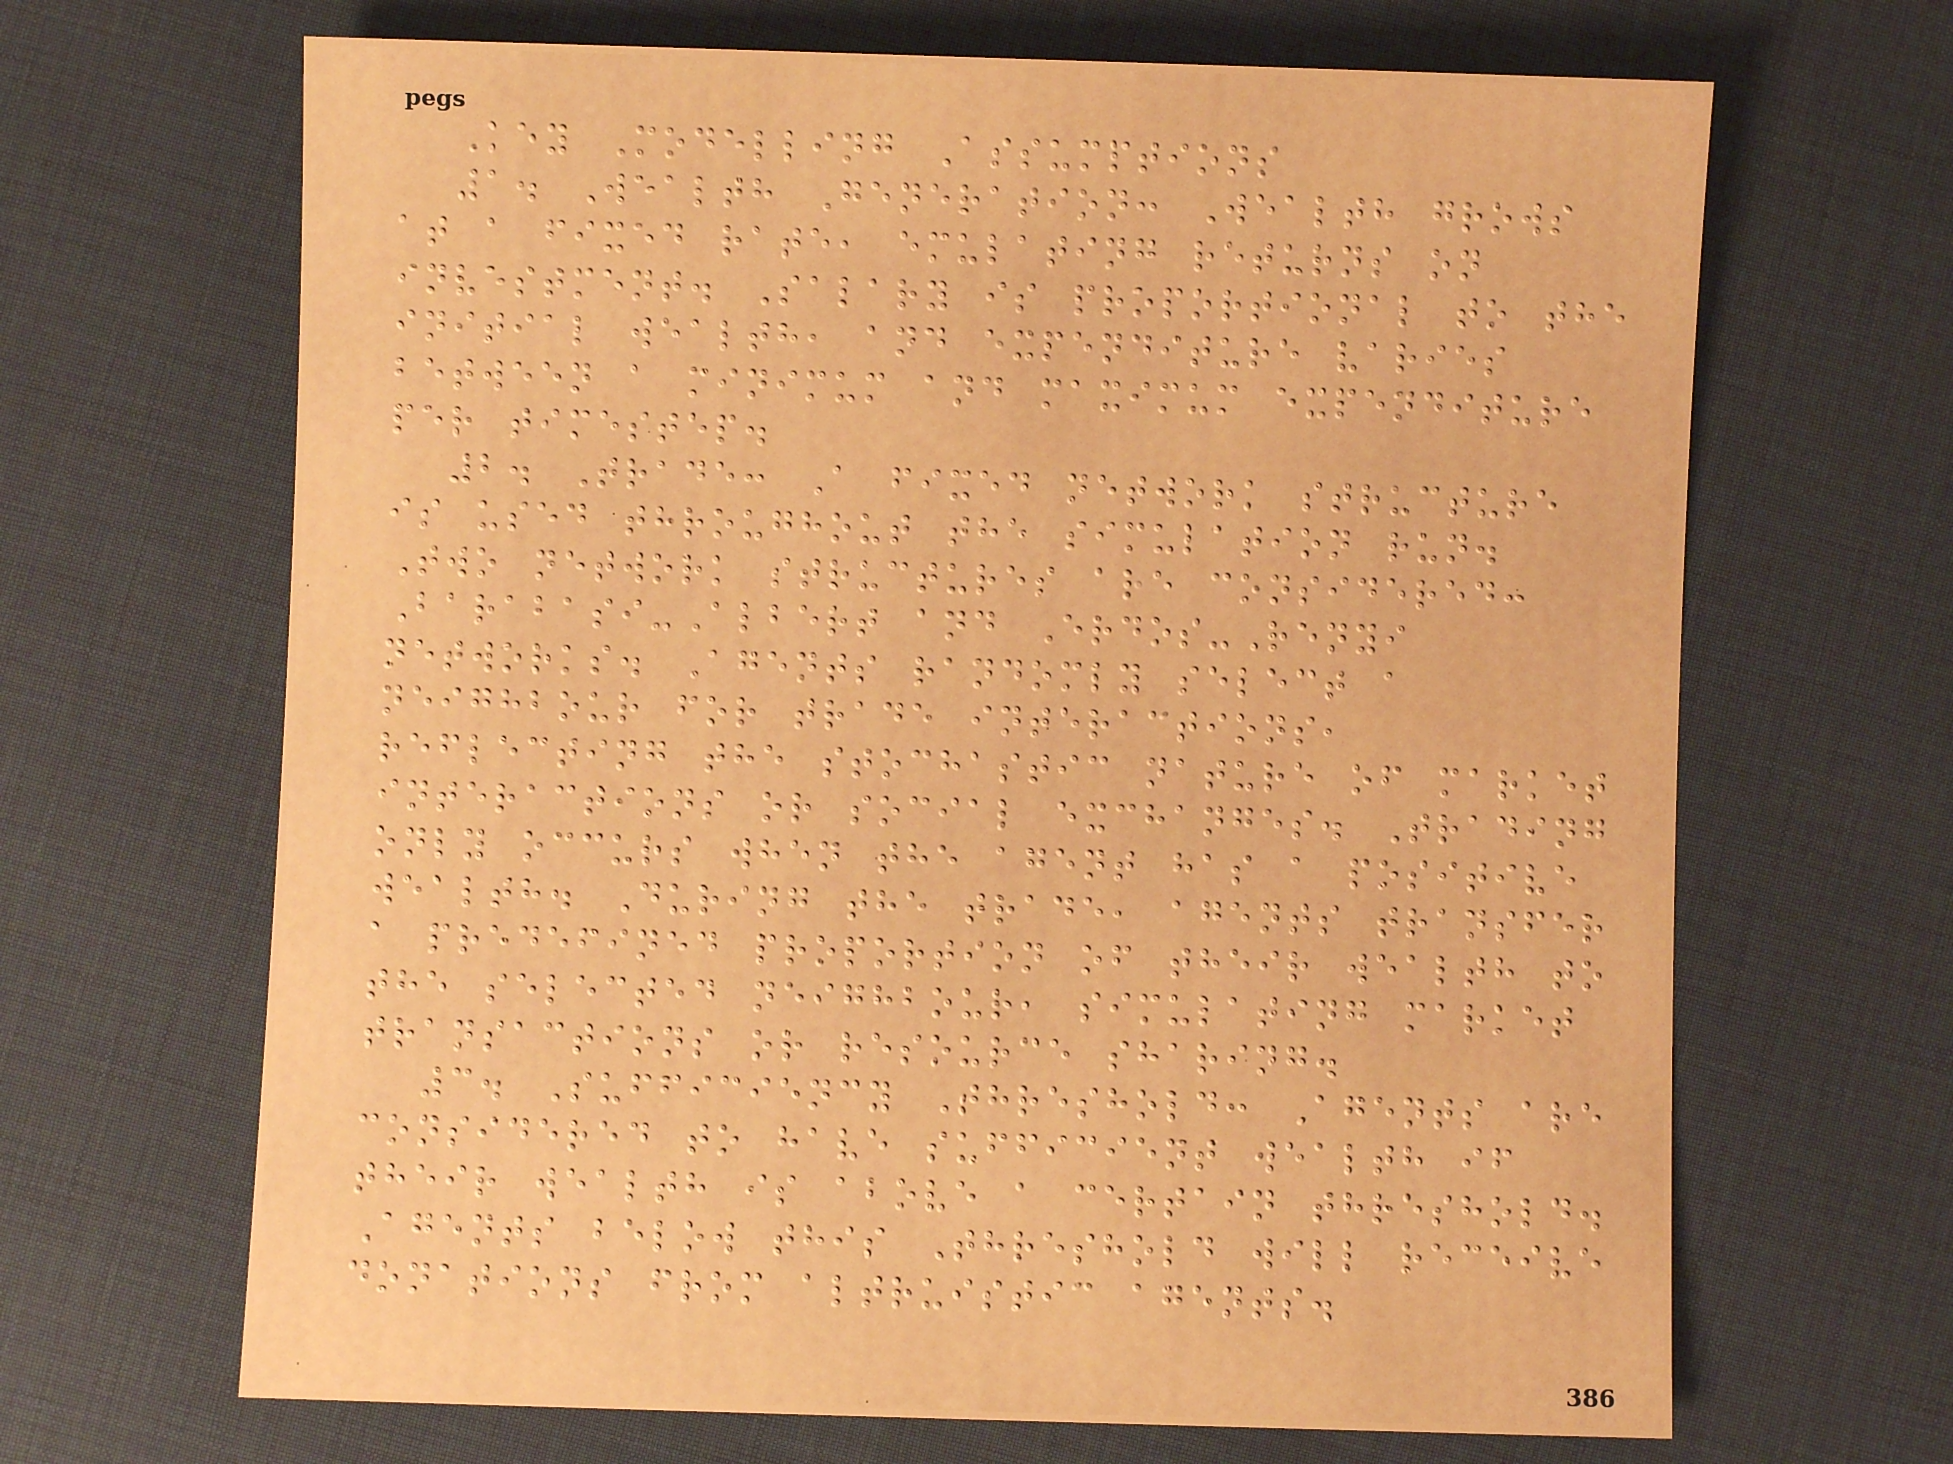Key Modelling Assumptions
1. Wealth Generation: Wealth grows
at a fixed rate, emulating returns on
investment. Salary is proportional to the
initial wealth, and expenditure varies
between a minimum and maximum expenditure
per timestep.
2. Trade: A fixed network structure
is used throughout the simulation run.
Two network structures are considered:
Barabasi-Albert and Erdos-Renyi
networks. Agents randomly select a
neighbour for trade interactions,
reflecting the stochastic nature of market
interactions or social exchanges. Trading
only occurs when the agent has a positive
wealth. During the trade, agents transfer
a predefined proportion of their wealth to
the selected neighbour, simulating market
transactions or resource sharing.
3. Sufficiency Threshold: Agents are
considered to have sufficient wealth if
their wealth is above a certain threshold.
Agents below this Threshold will receive
donations from altruistic agents.
